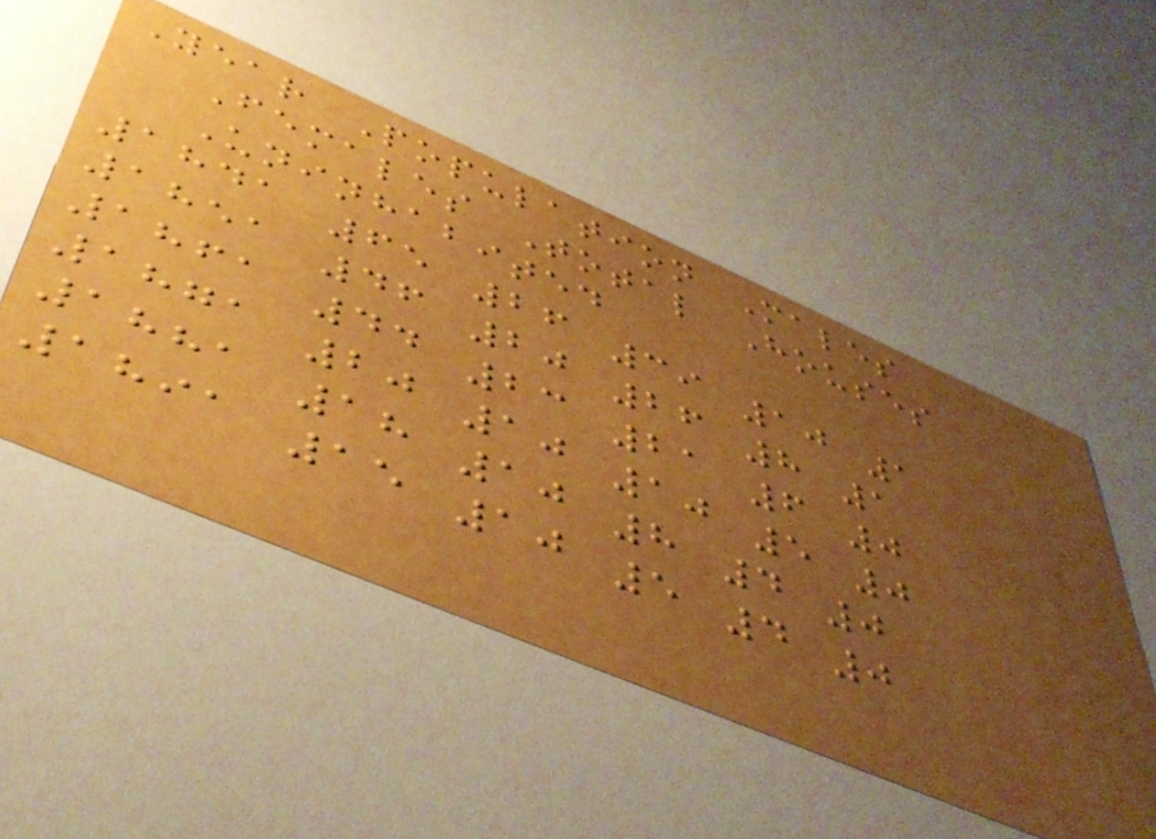Year Population Males
Females Total Houses
Uninhabited
1841 65 26 39 10 1
1851 46 20 26 8 1
1861 44 23 21 6 0
1871 20 10 10 5 0
1881 18 10 8 4 0
1891 15 10 5 4 0
